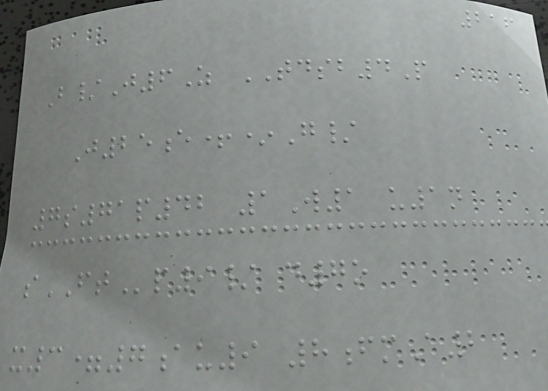216
B/J6Z TDSB4P
J25e+*G/
7s71p42 1W1 u1n
sFTp9/ d7o
x3=7au9 8fmA2
